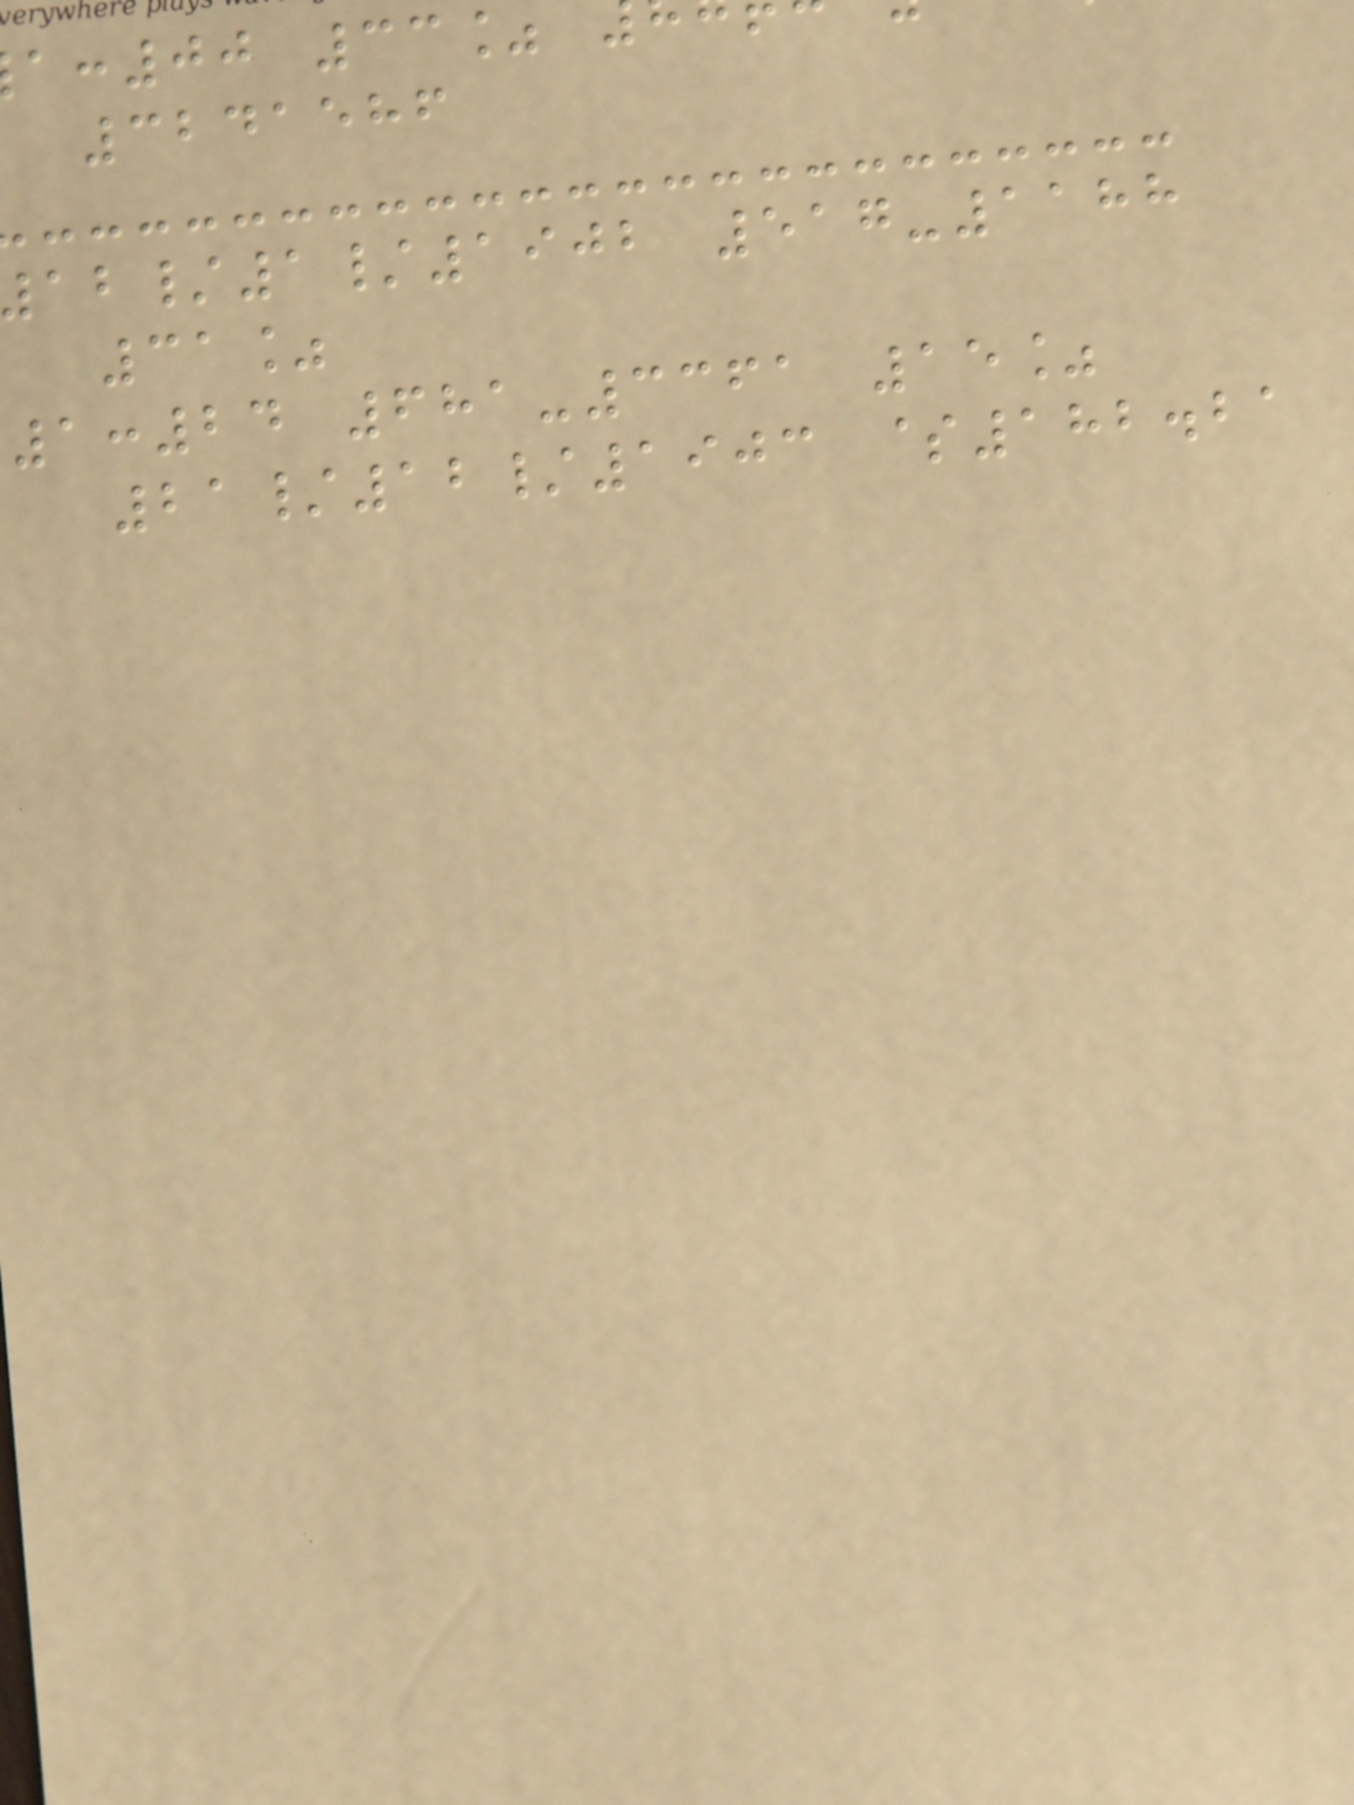:00 33%
3241586
/1/1902 517-1188
31%
1:24 681-3361 15%
21/12/1903 $182.21
